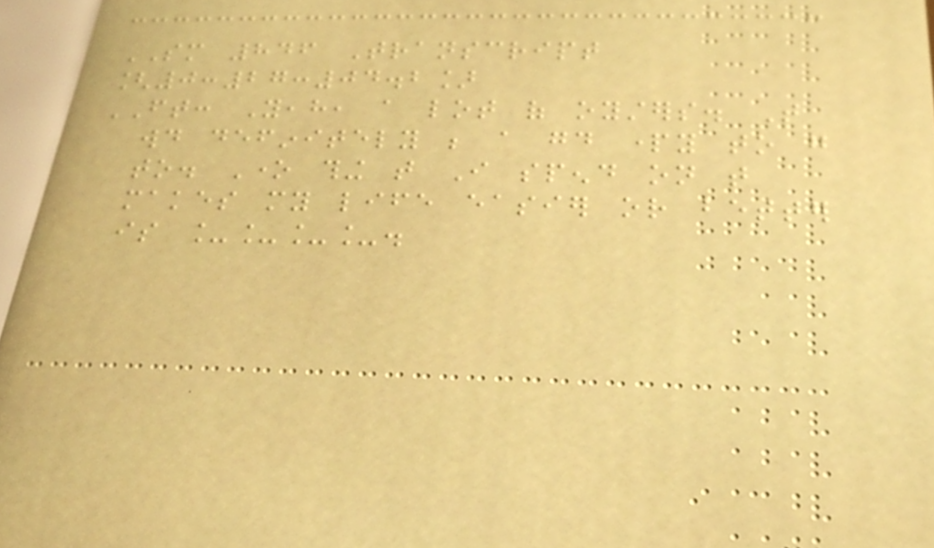SM 846 Transcript
[0:27:04.2]
FT: Yeah, a lot of oysters. That
would definitely be a good party to go
to. One thing that I spend on that
makes my life easier or better
is ____.
